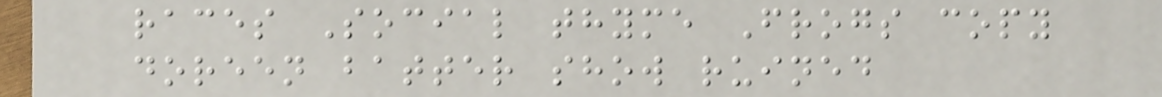races Social thyme Frogs copy
doreen batter show ruined
